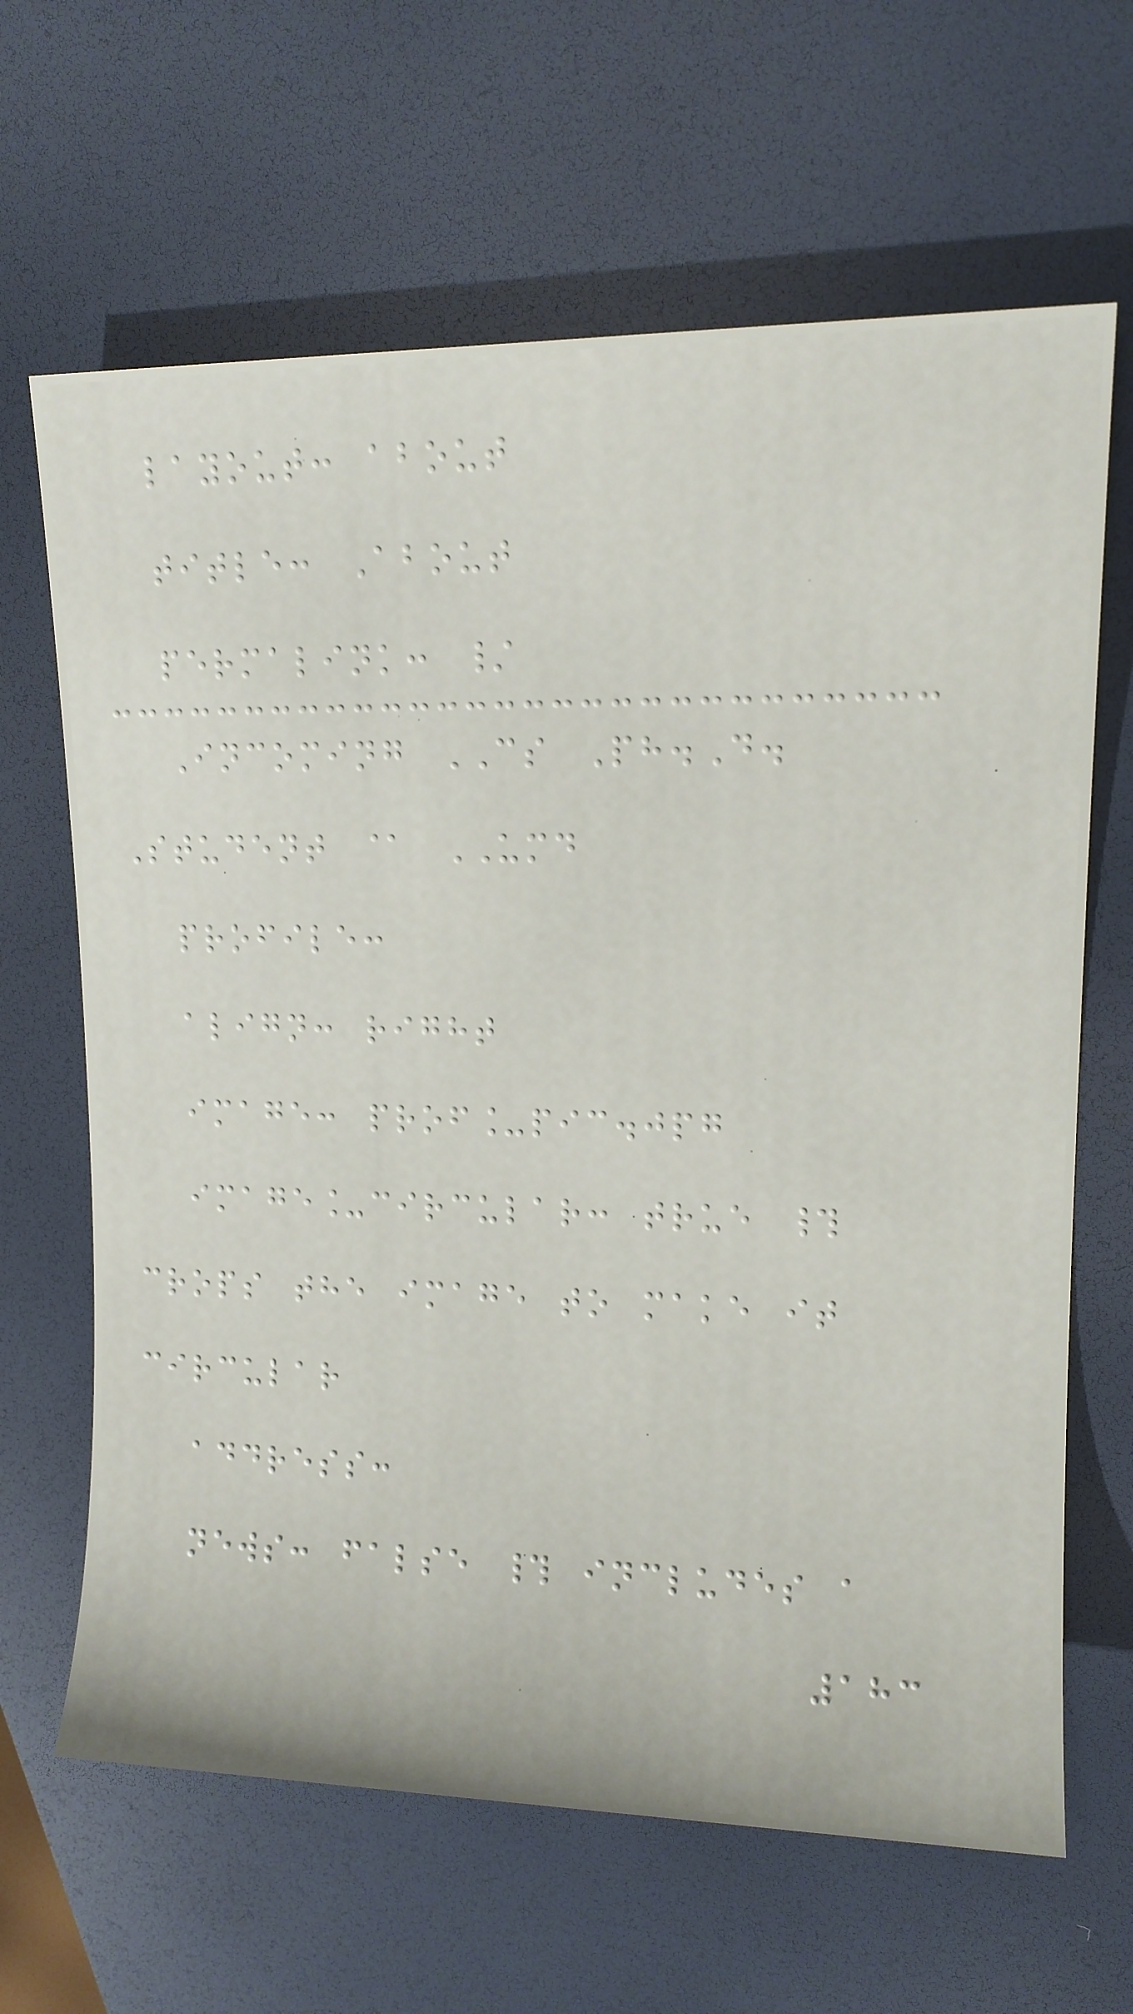layout: about
title: About
permalink: /
Incoming CS Ph.D.
Student @ UMD
profile:
align: right
image: prof_pic.jpg
image_circular: true #
crops the image to make it
circular
address:
news: false # includes a
183
